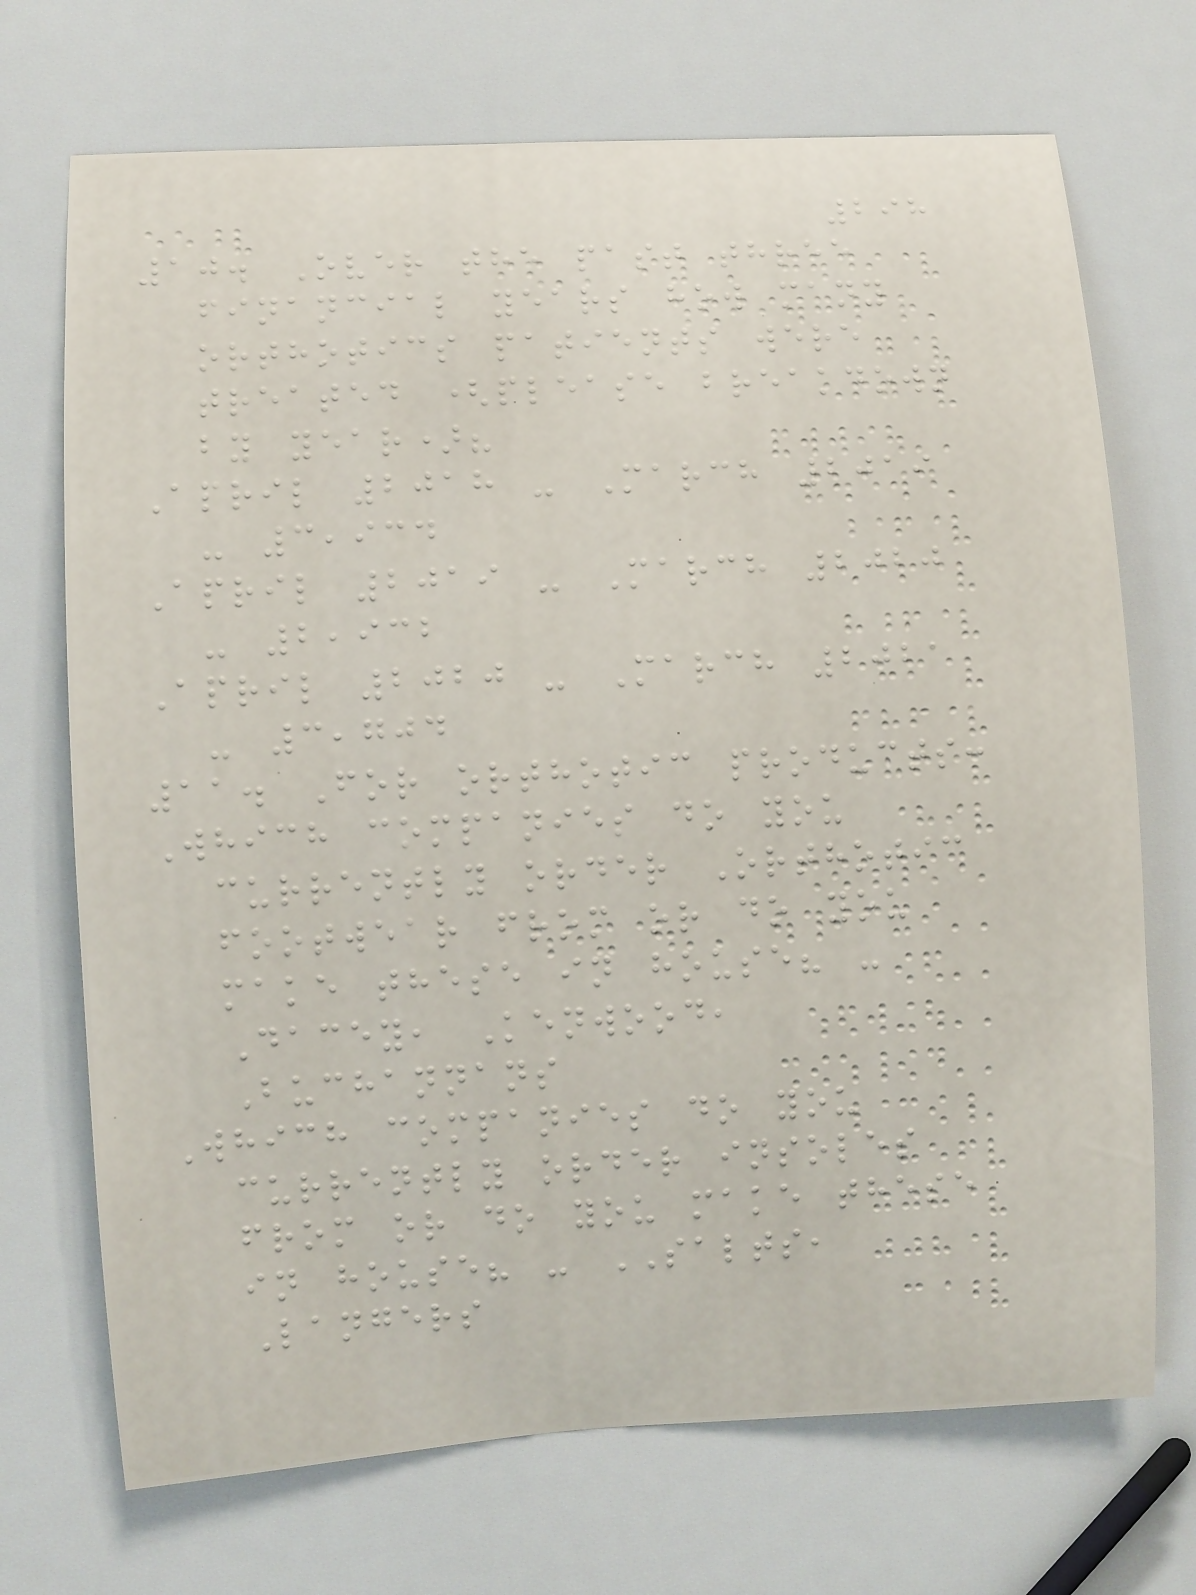298
10. Over the past three
financial years how many
orthotics patients were
treated (please breakdown
by year)?
April 2018 - March 2019
- 3,934
April 2019 - March 2020
- 2,932
April 2020 - March 2021
- 3,704
11. For orthotic products:
Which companies do you
currently order Orthotic
footwear from or do you
make these in house? -
Dacey, Kenwood,
Buchannans
Which companies do you
currently order insoles
from or do you make these
in house? - SALTS,
Langers
